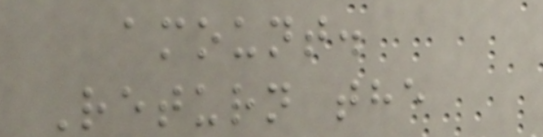amount.
Return the
